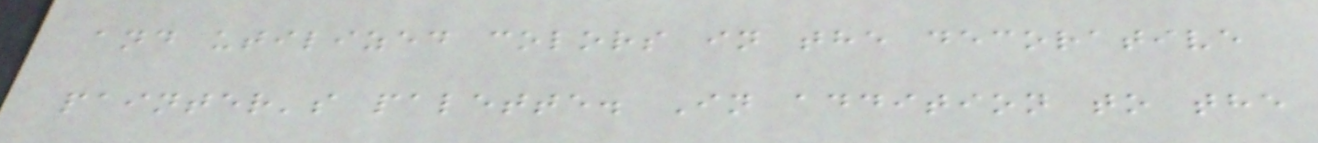and utilized colors in the decorative
painter's palette. In addition to the
